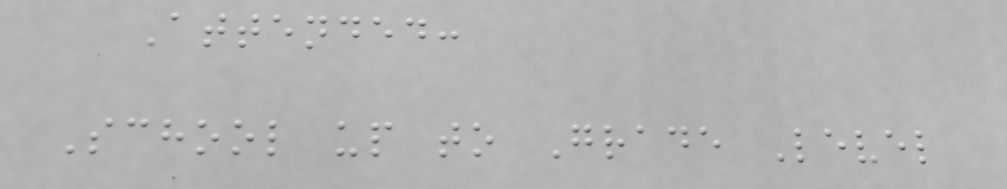Attended:
School up to Grade Level
